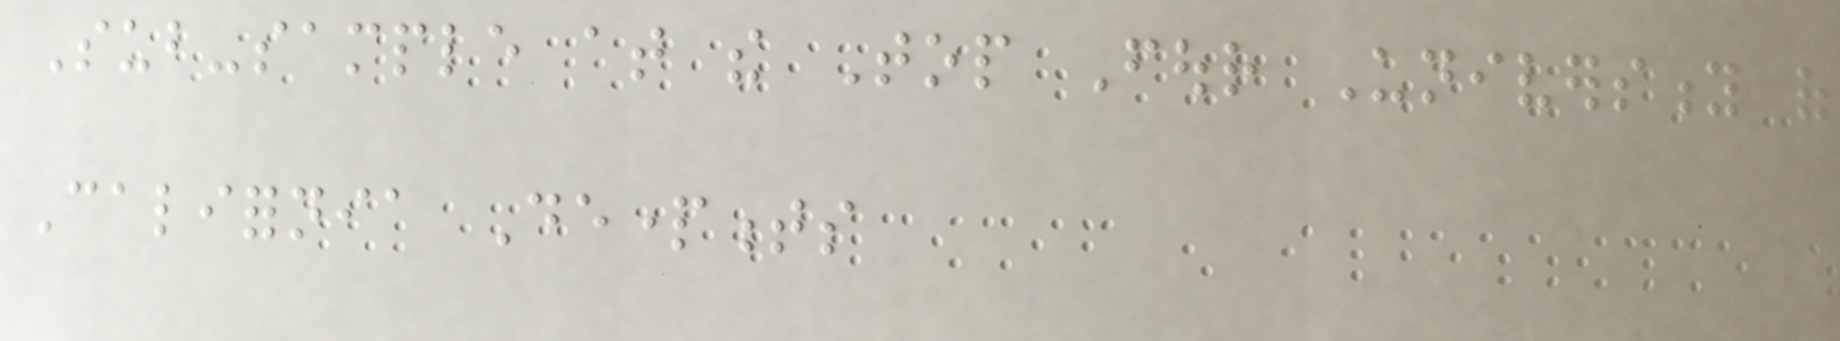Sub-sample at the Top Four University of
California Departments
